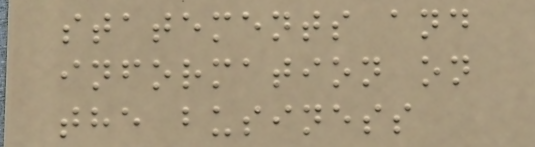statements and
information on
the business
